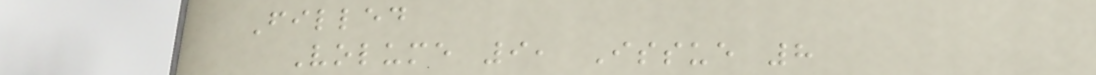Filled
Volume 9, Issue 8
